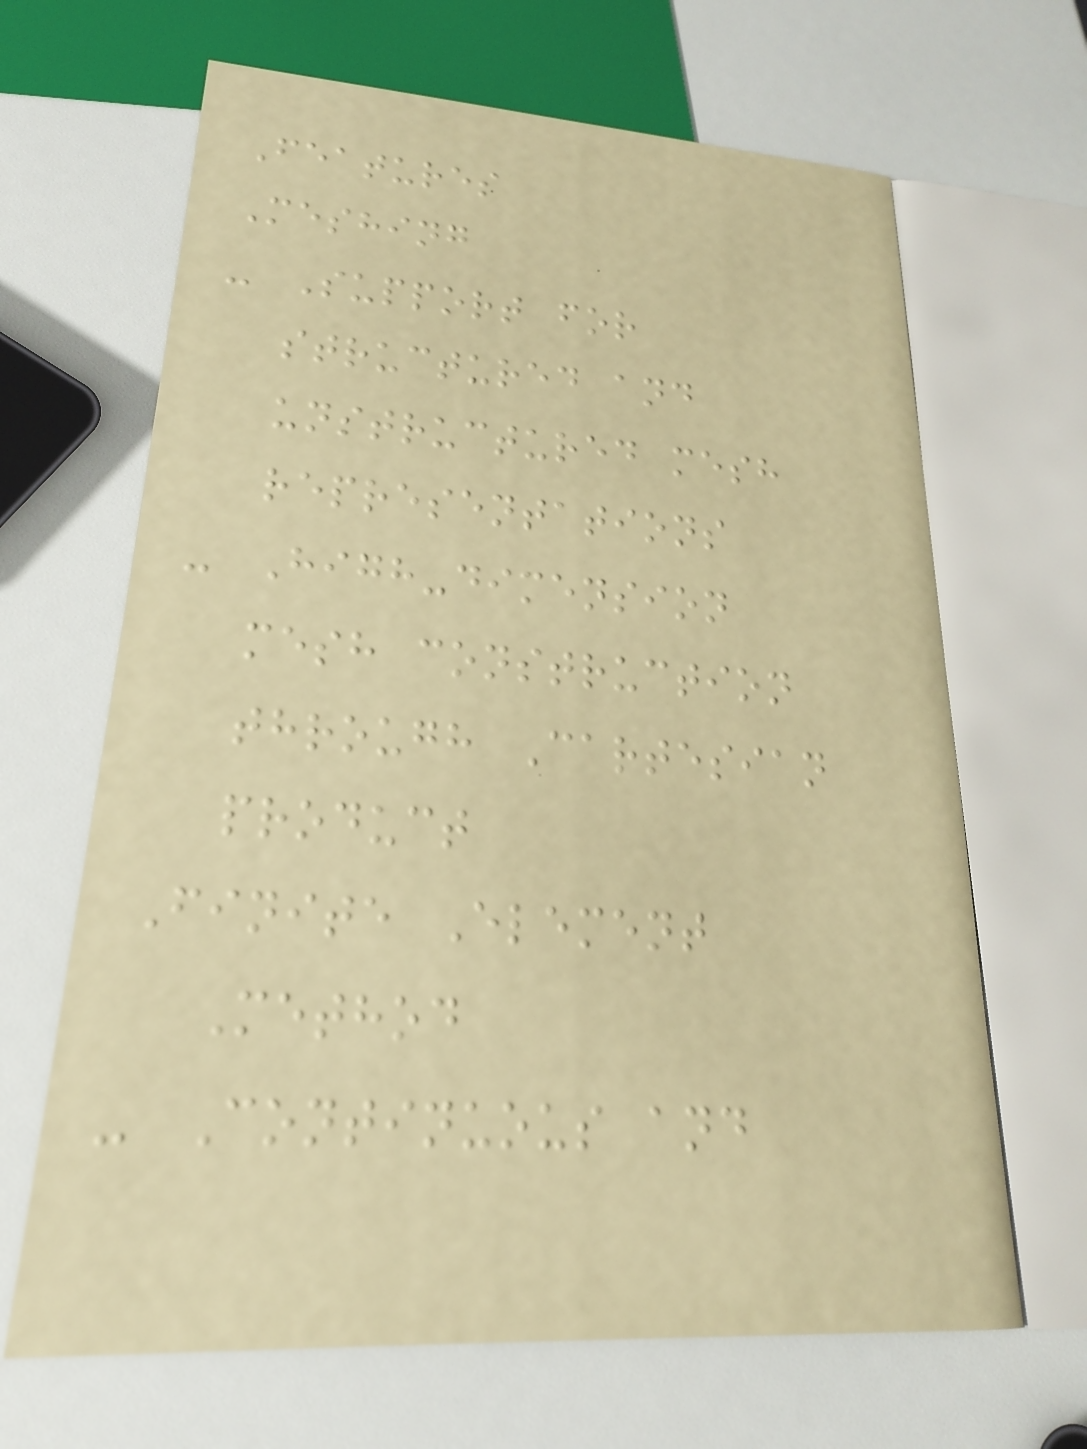Features
Meshing
- Support for
structured and
unstructured mesh
representations
- High-dimension
mesh construction
through Cartesian
product
Finite Element
Method
- Continuous and
